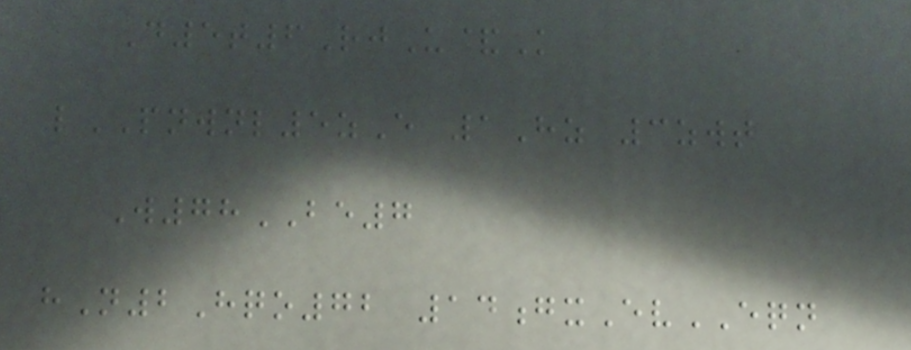D5t6RjU&K
lPNWNL5zE 1Hz 3zwt
W78BE7
hN2Hqo72 14gxEvEQN
